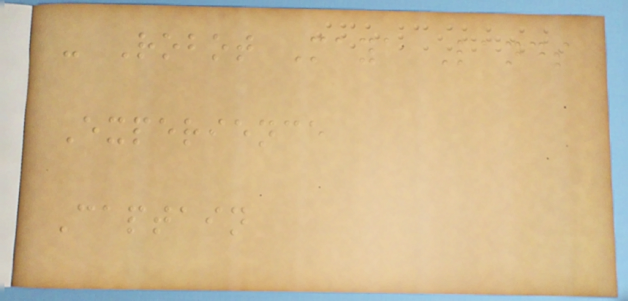- Robot Maya Lands
Experience
Captain
